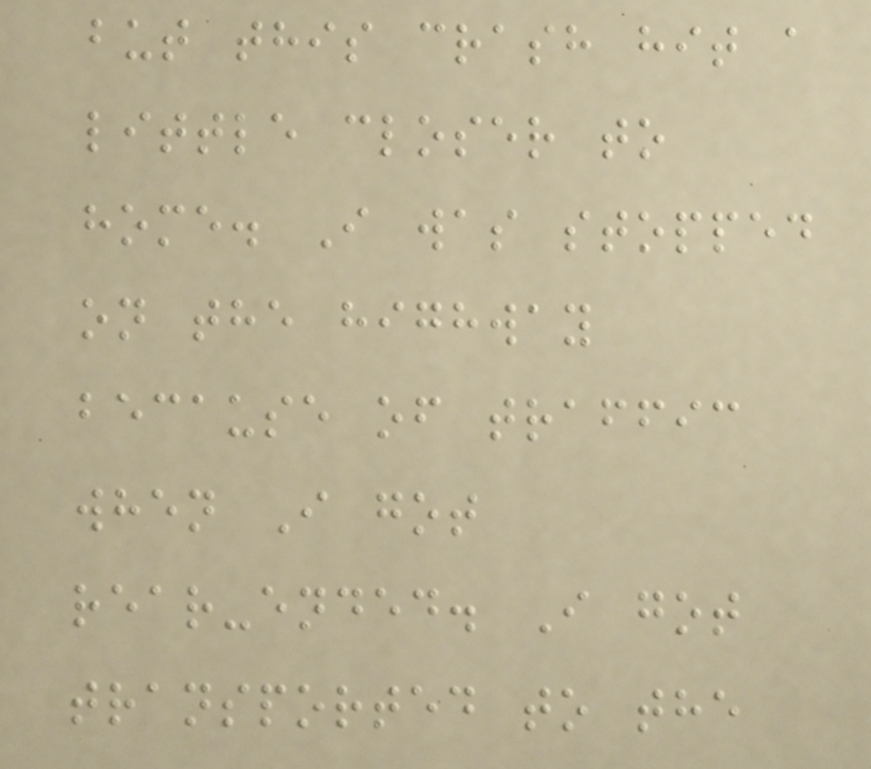but this crash hit a
little closer to
home. I was stopped
on the highway
because of traffic
when I got
rear-ended. I got
transported to the
